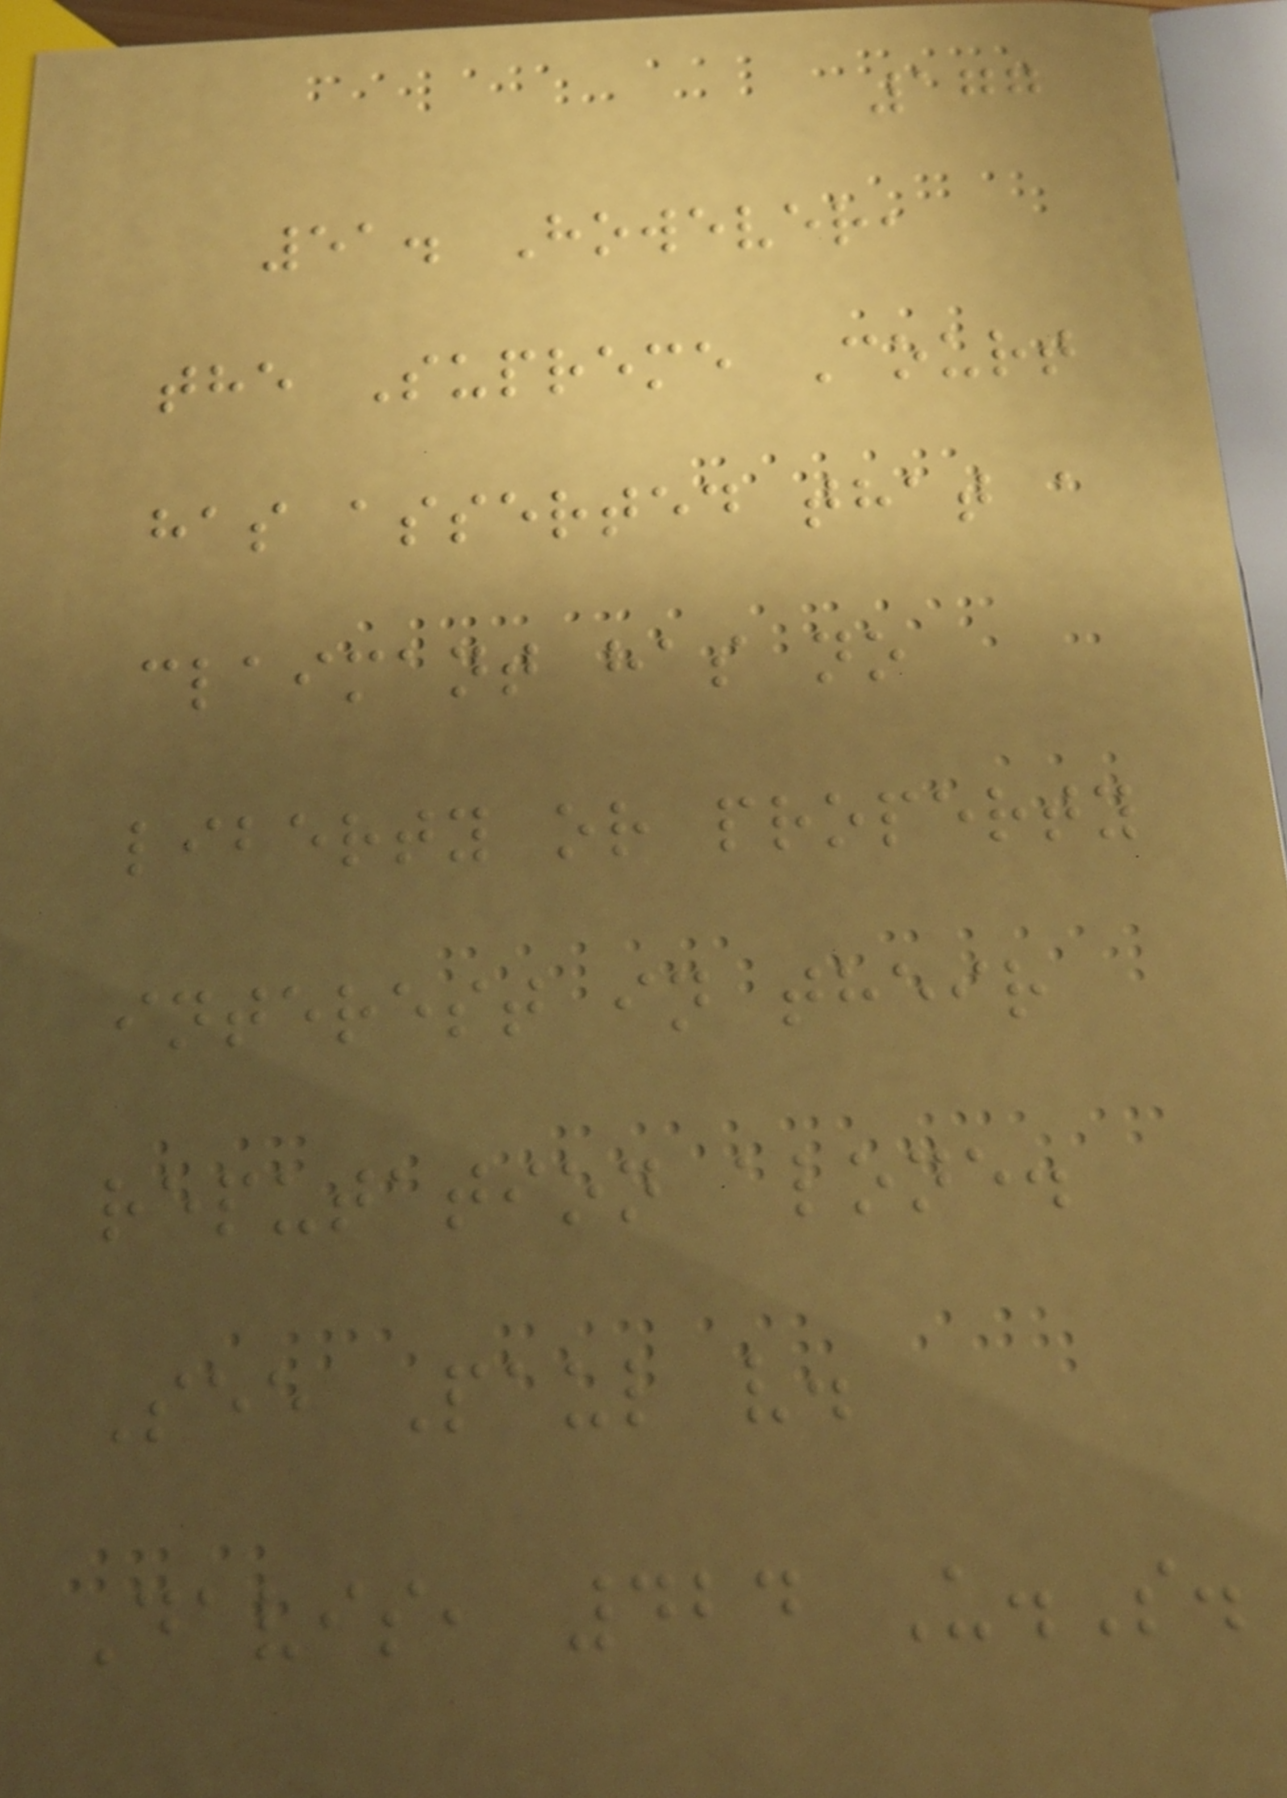177
51. However,
the Supreme Court
has asserted that a
claimant has no
liberty or property
interest in their
reputation alone.
See Paul v.
Davis, 424 U.S.
